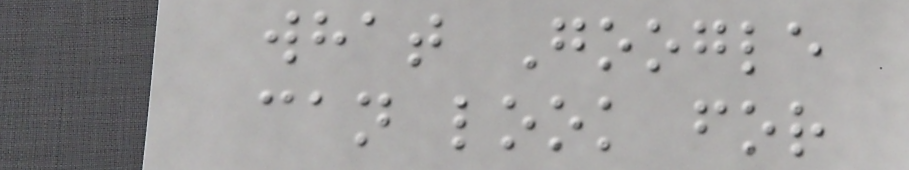what Google
can look for
